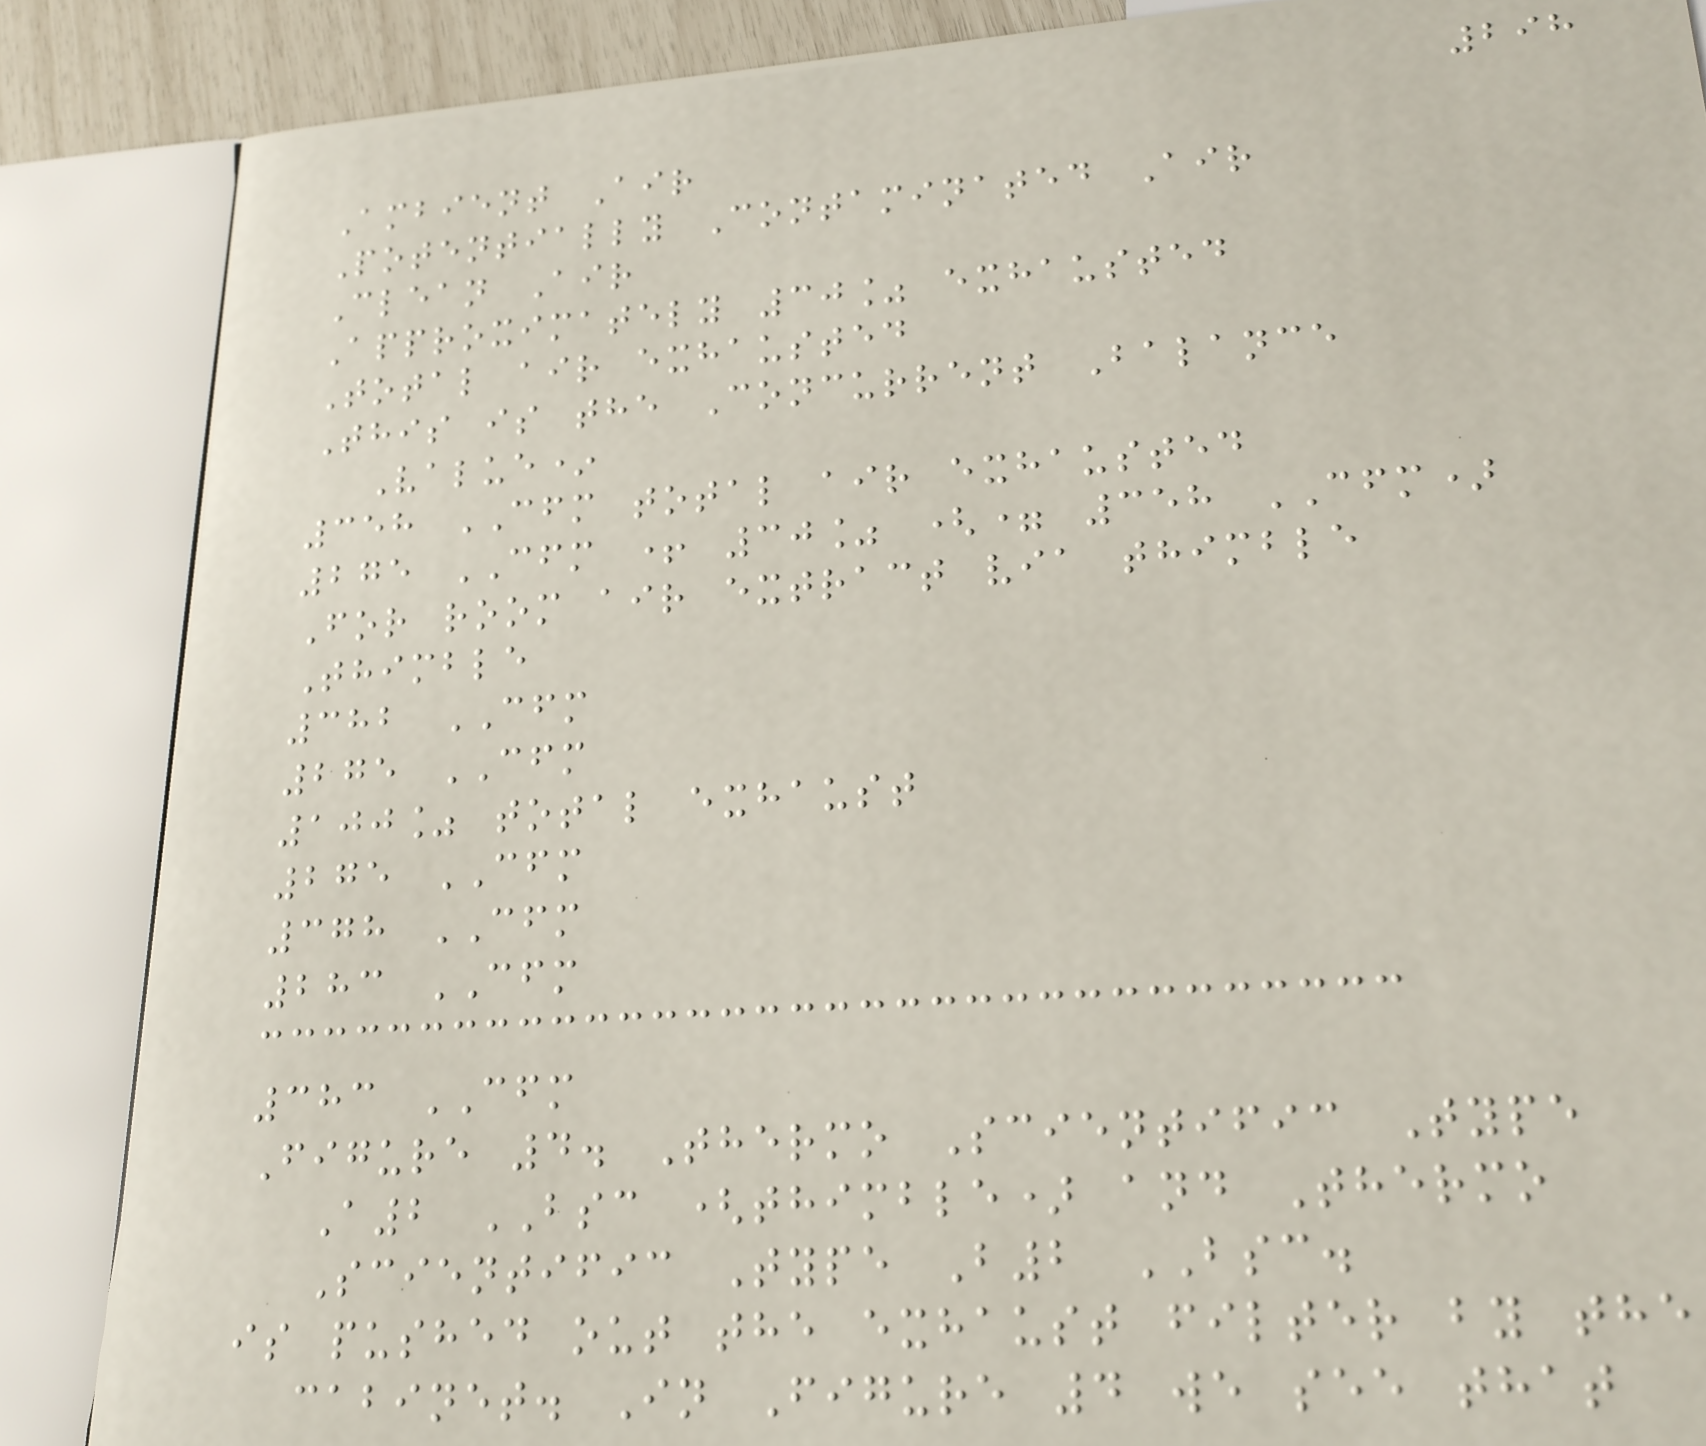298
Ambient Air
Potentially Contaminated Air
Clean Air
Approximately 30% exhausted
Total air exhausted
This is the Concurrent Balance
Value*
358 CFM total air exhausted
275 CFM + 30% (= 358 CFM)
For room air extract via thimble
Thimble
382 CFM
275 CFM
100% total exhaust
275 CFM
378 CFM
283 CFM
383 CFM
Figure 4. Thermo Scientific Type
A2 BSC (thimble) and Thermo
Scientific Type B2 BSC.
is pushed out the exhaust filter by the
cabinet. In Figure 4 we see that
